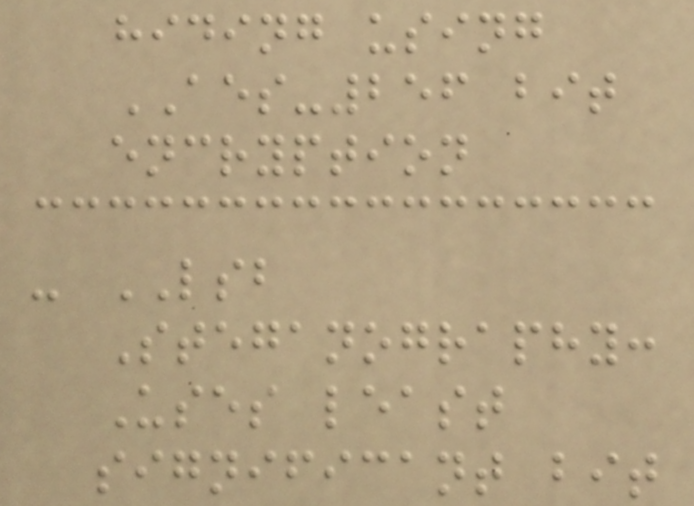hiding using
AES-256 bit
encryption
- LSB
Steganography:
Uses least
significant bit
